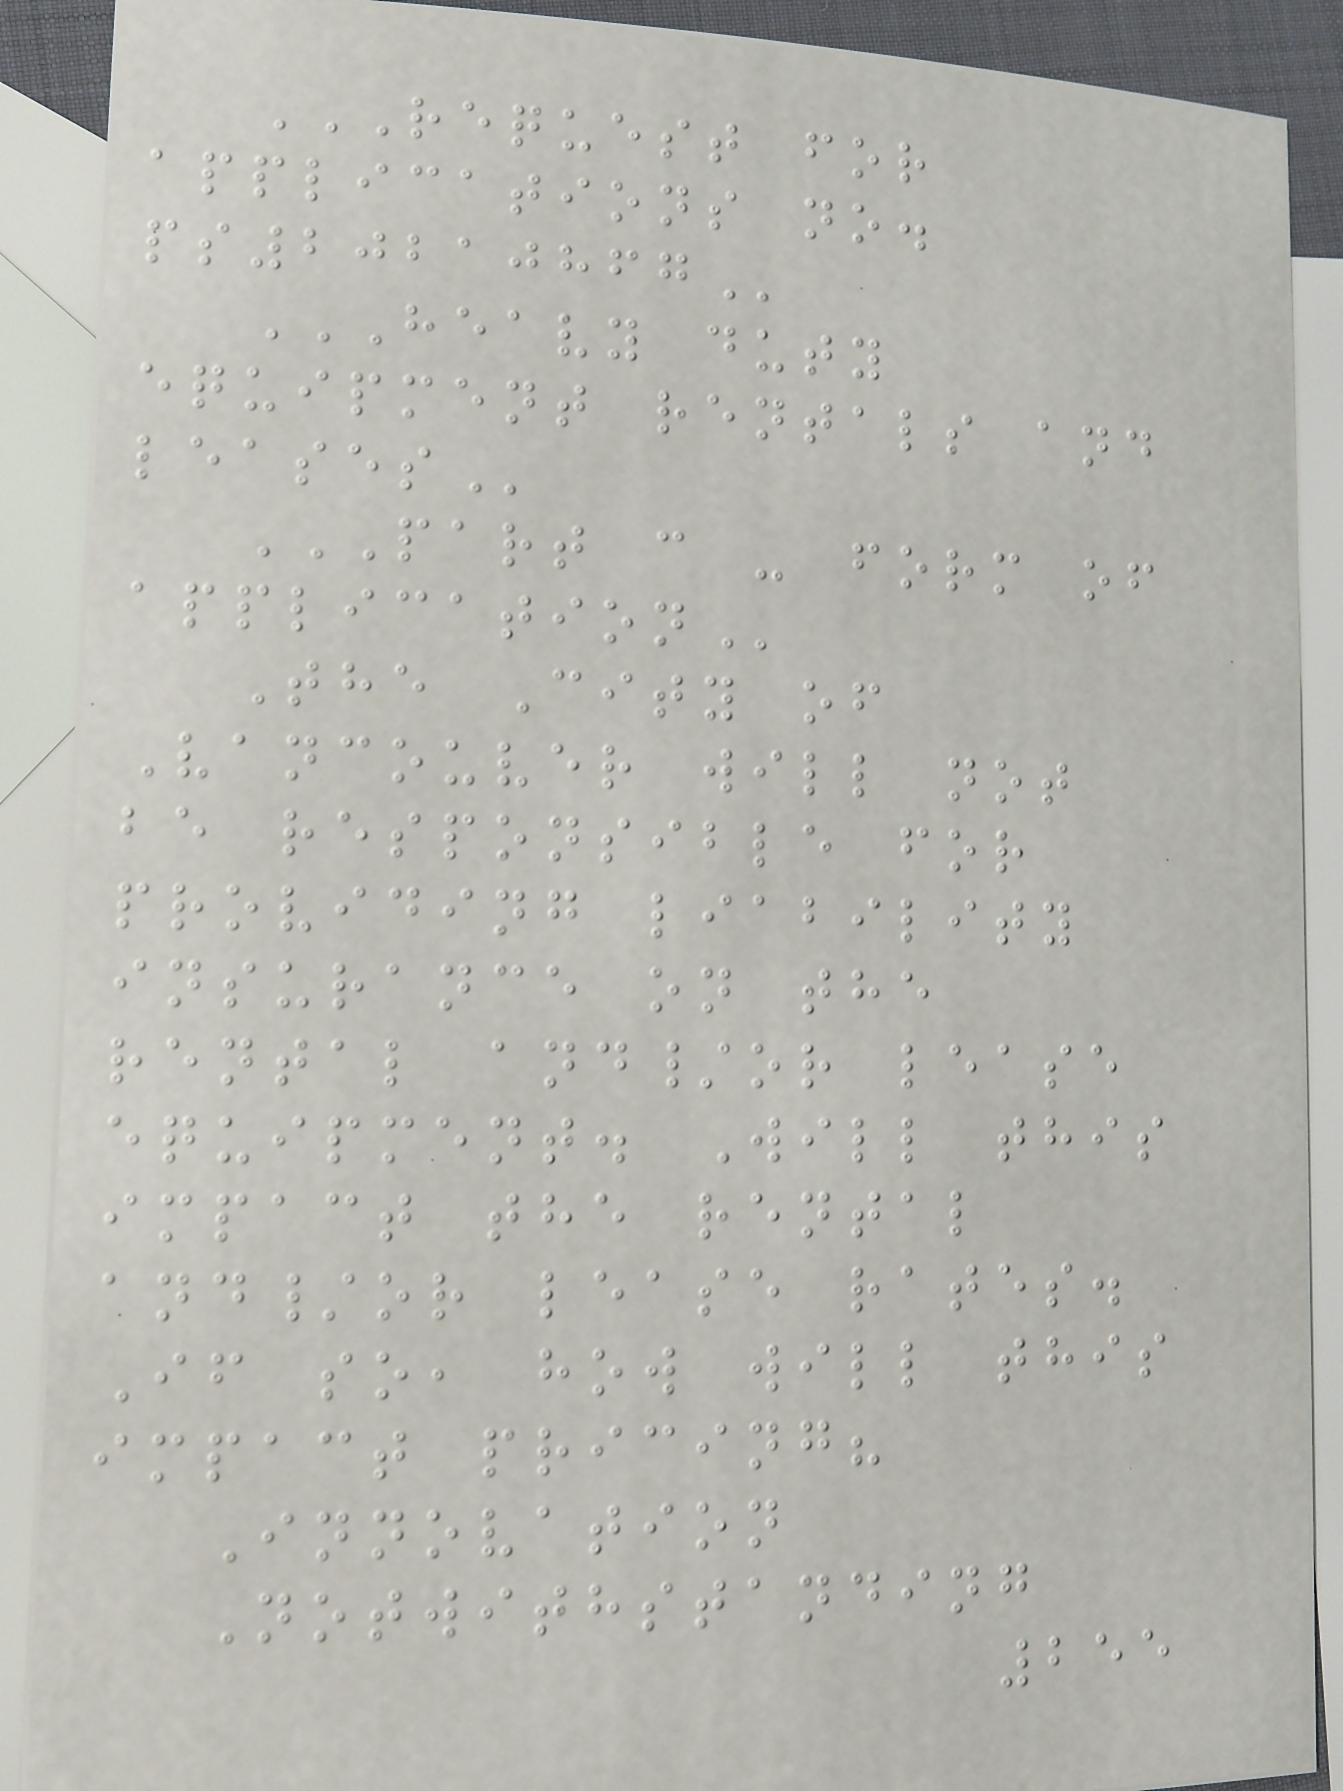REQUEST FOR
APPLICATIONS NO.
PS20210867
HEAVY DUTY
EQUIPMENT RENTALS AND
LEASES
PART C - FORM OF
APPLICATION
The City of
Vancouver will not
be responsible for
providing liability
insurance on the
rental and/or lease
equipment. Will this
impact the rental
and/or lease rates.
If so, how will this
impact pricing?
Innovation
Notwithstanding
255
